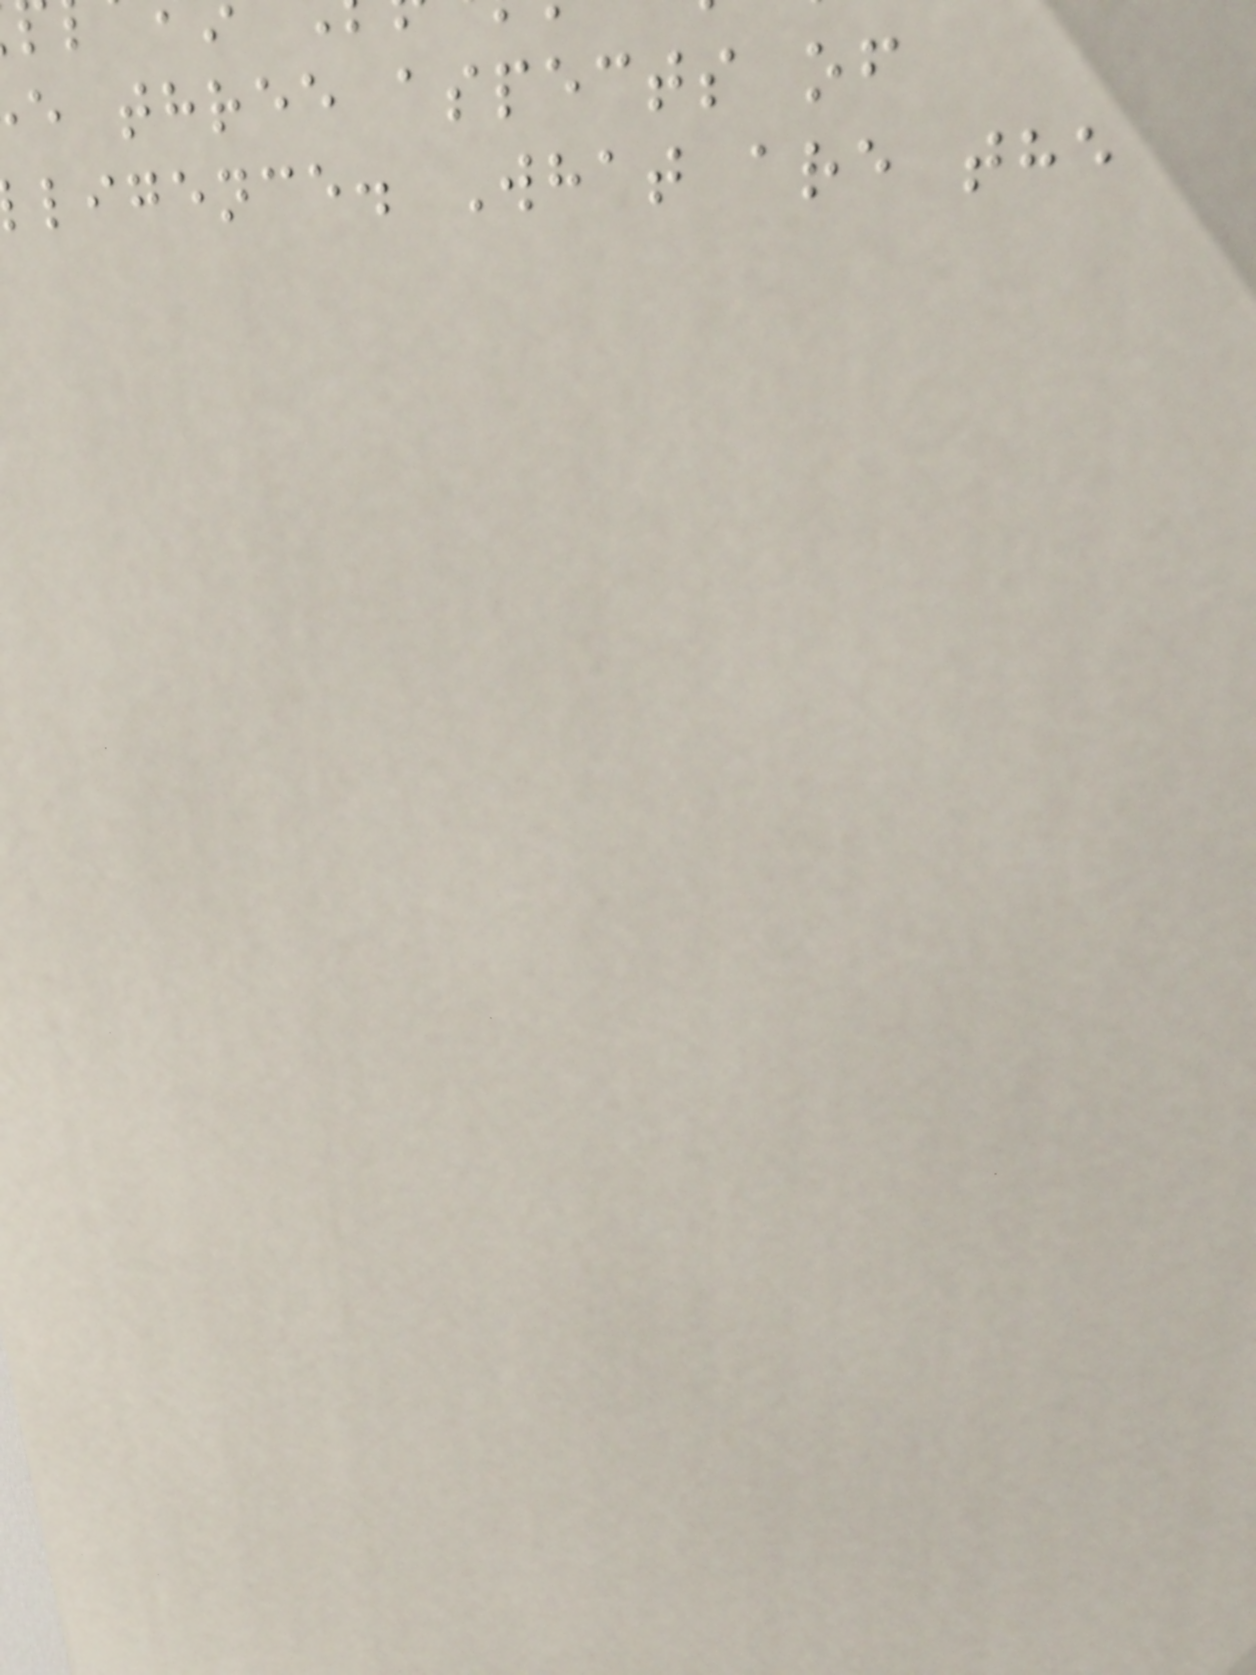e three aspects of
ligence. What are the
